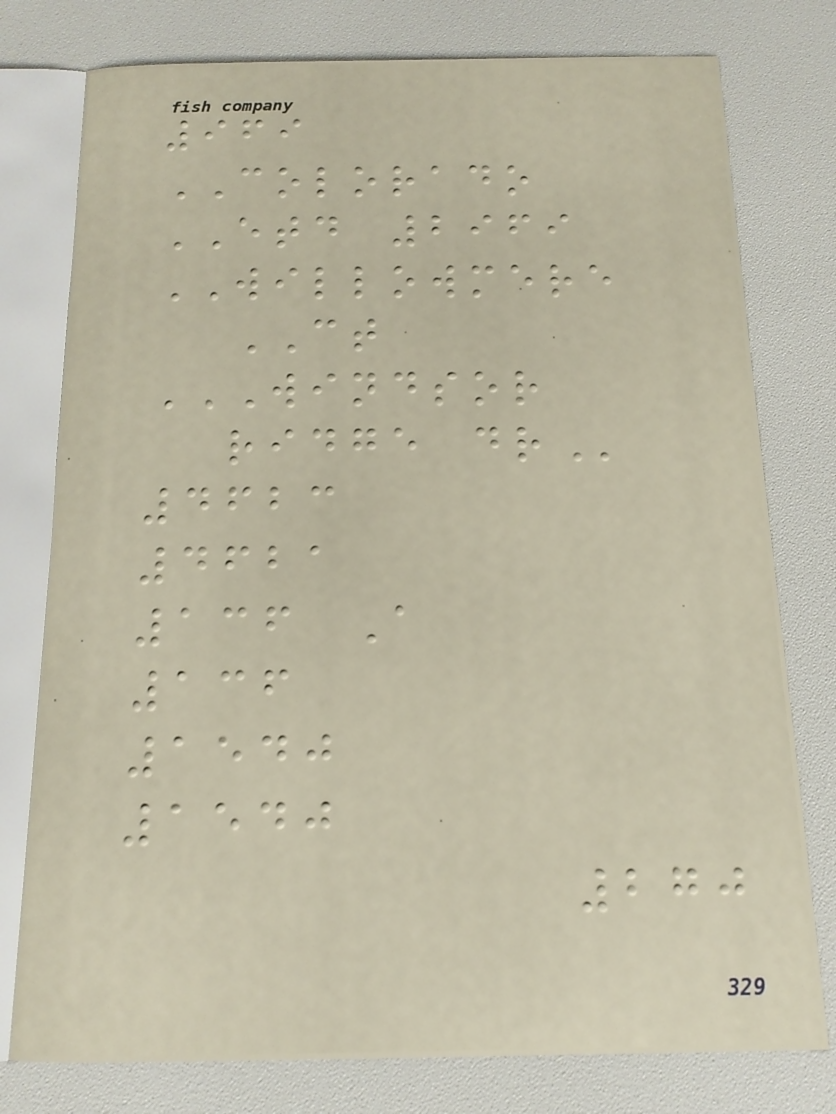969
COLORADO
ETD 2969
WILLOWMERE
CT
WINDSOR
RIDGE DR
4623
4621
136 A
136
1540
1540
270
